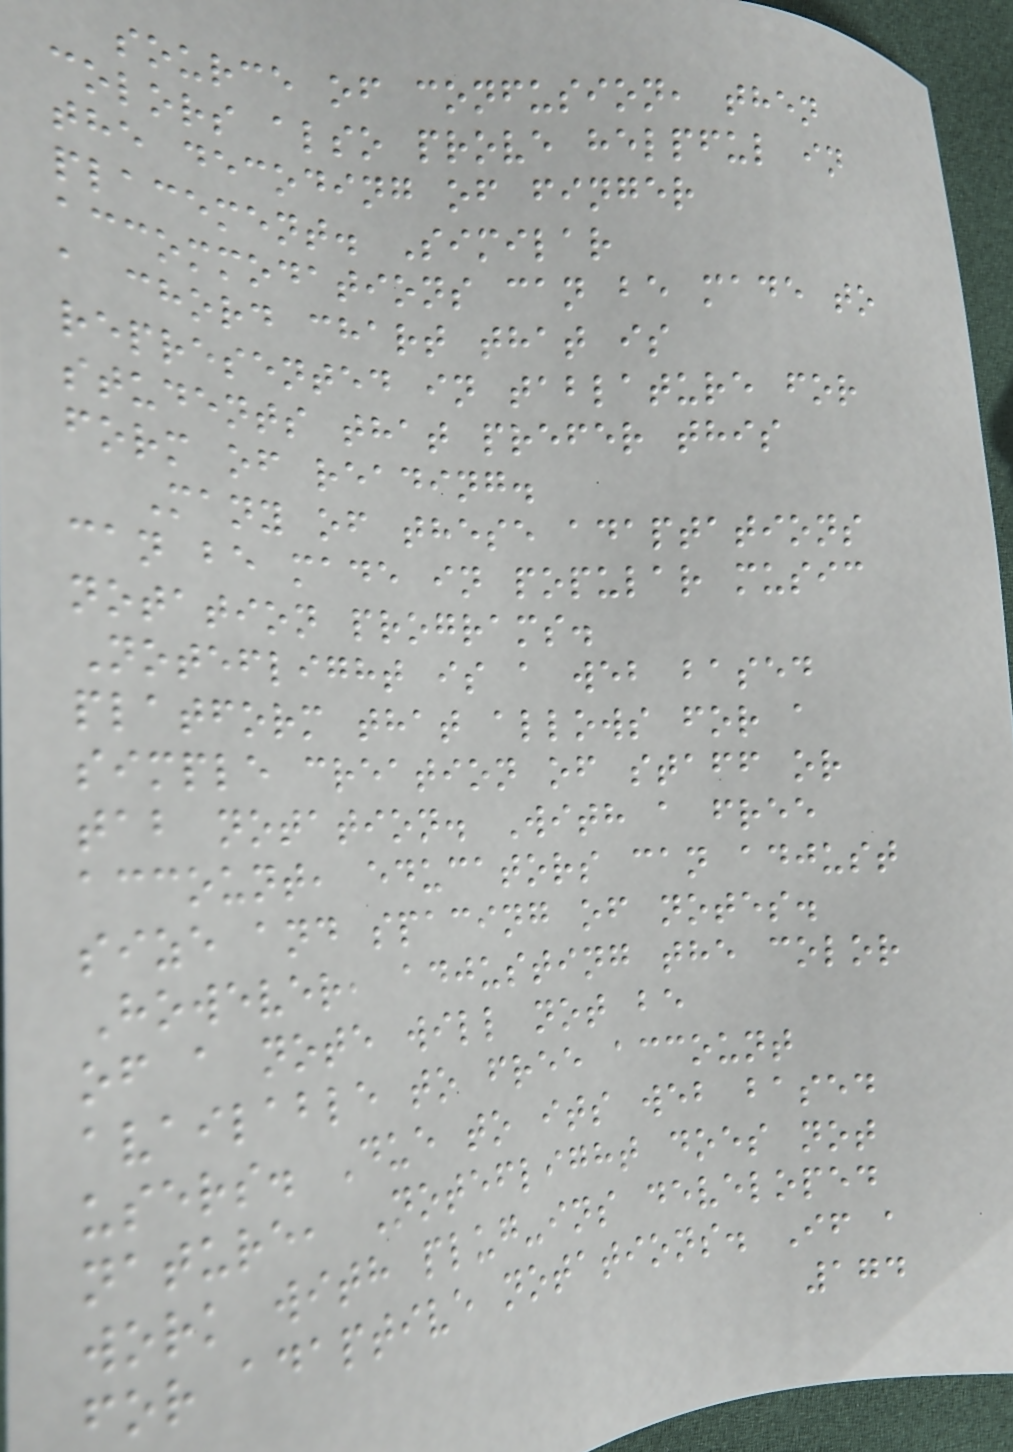source of confusion, then
colors also prove helpful in
the decoding of finger
placement. Similar
accommodations can be made to
a chord chart that is
represented in tablature for
students that prefer this
form of reading.
Many of these adaptations
can be made in popular music
notation programs.
Noteflight is a web based
platform that allows for a
simple creation of staff or
tab notation. With a free
account, educators can adjust
size and spacing of notes.
However, adjusting the color
of a note will not be
available to free account
users. Due to its web based
nature, Noteflight does not
work with plug-ins developed
for adaptive notations. If a
174
